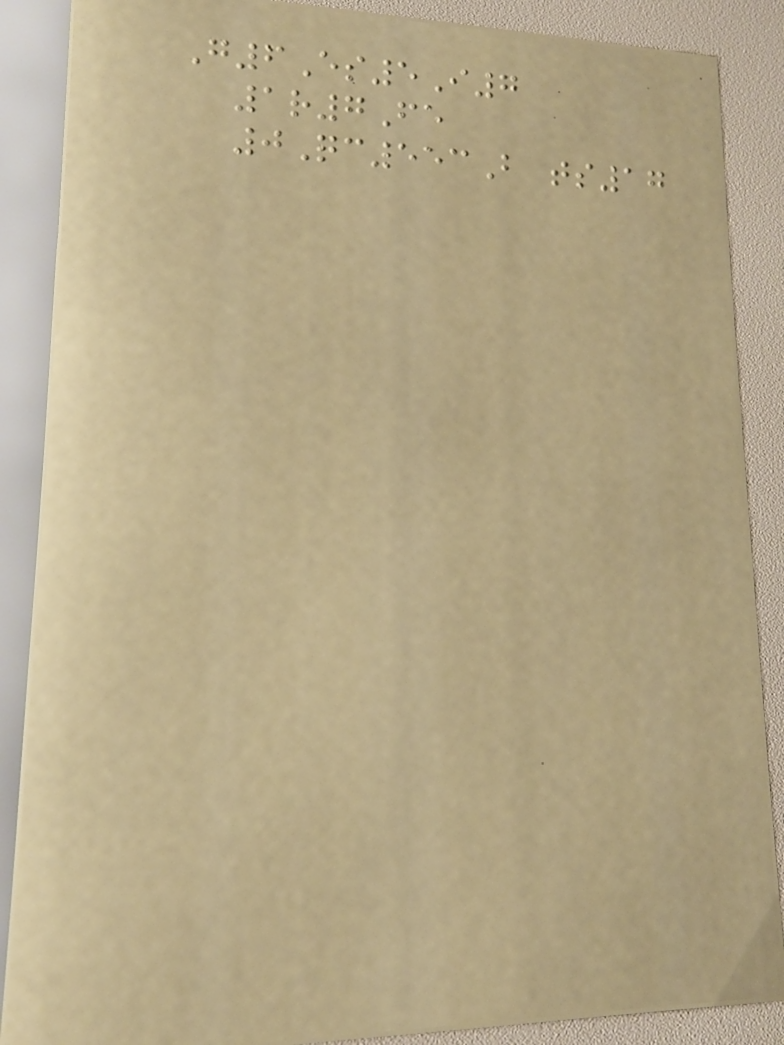G6Es5I7
1r7Fe
0Qc553B ts17
